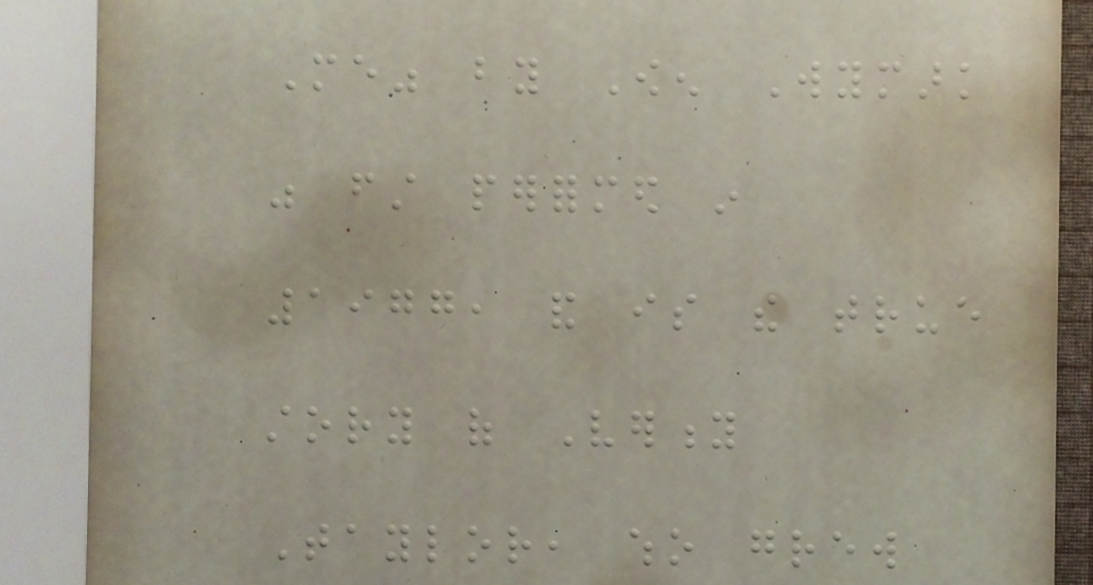Me" by Owen Wymark
was first performed in
1977, and is the true
story of Verity
Taylor, who grew
